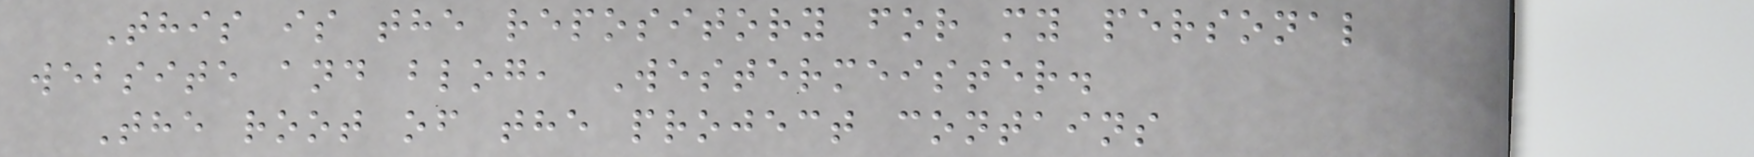This is the repository for my personal
website and blog, Westermeister.
The root of the project contains
